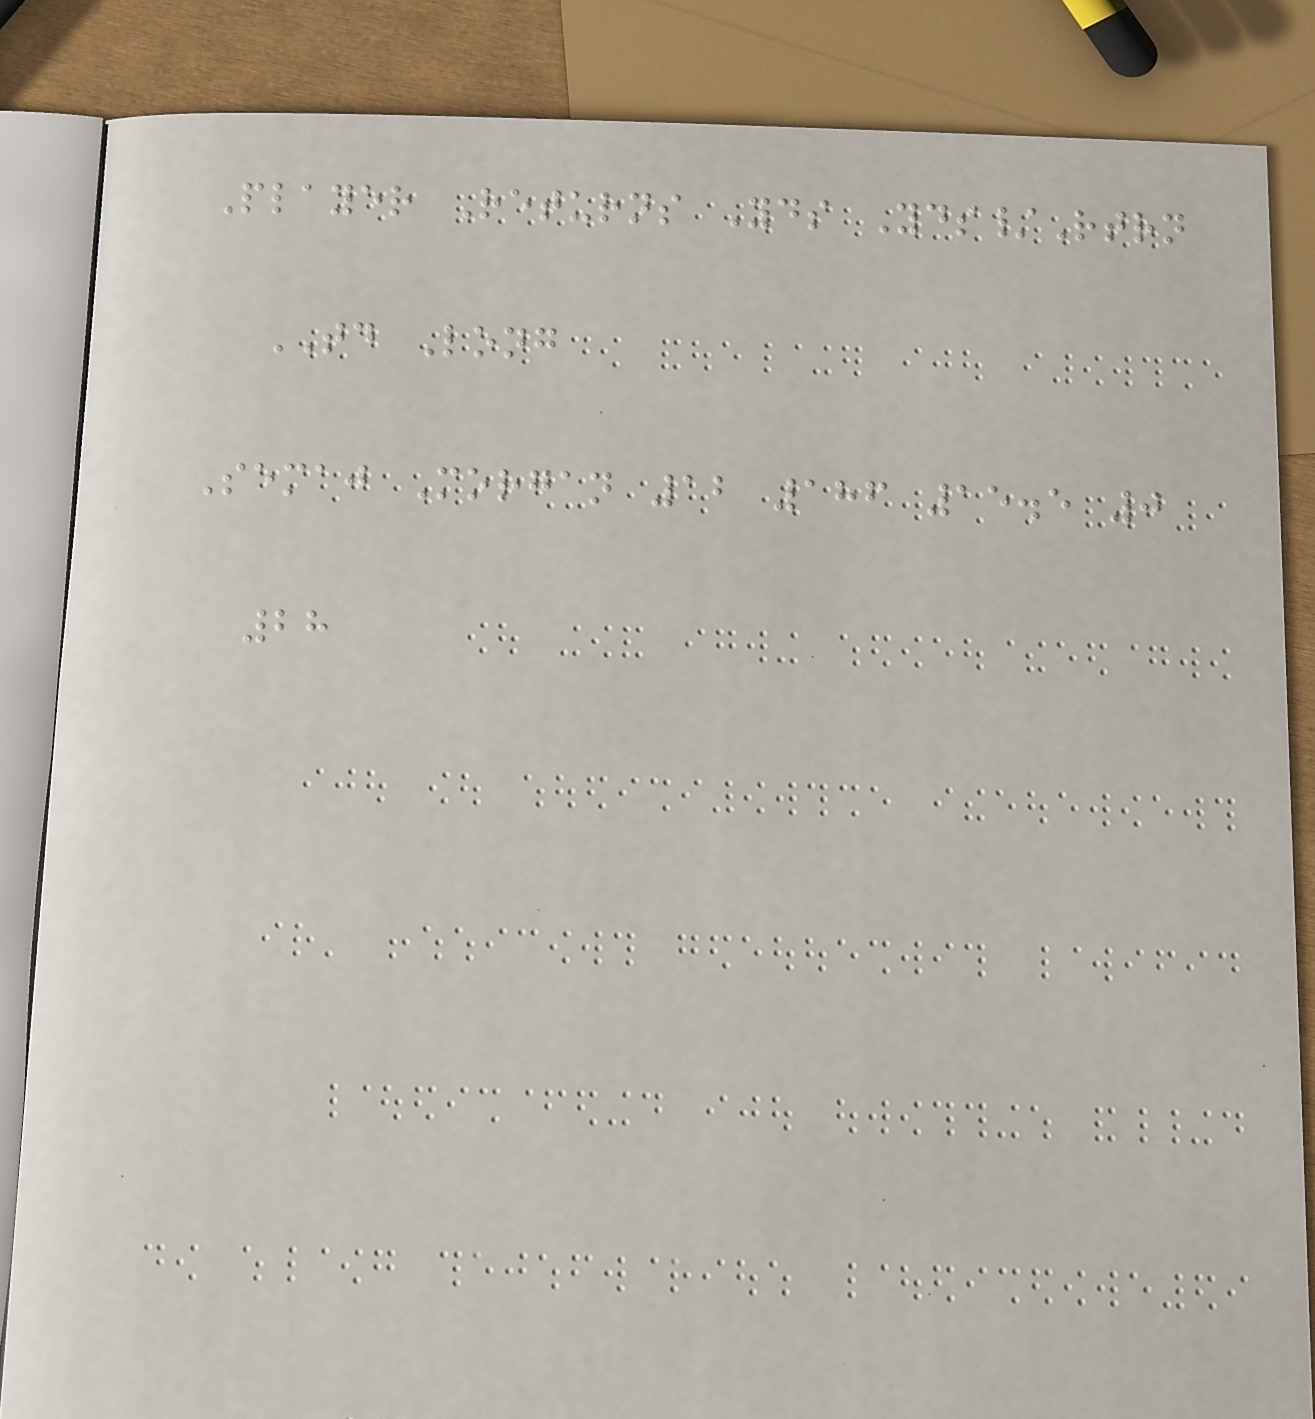Player Returns Yds Yds/Rtrn
TD Long
Semaj Morgan 12 186 15.5 0
28
